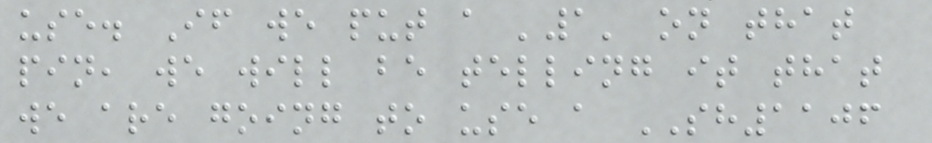use. If we put a '1' on that
pin, we will be telling it that
we are going to use a SH1106
